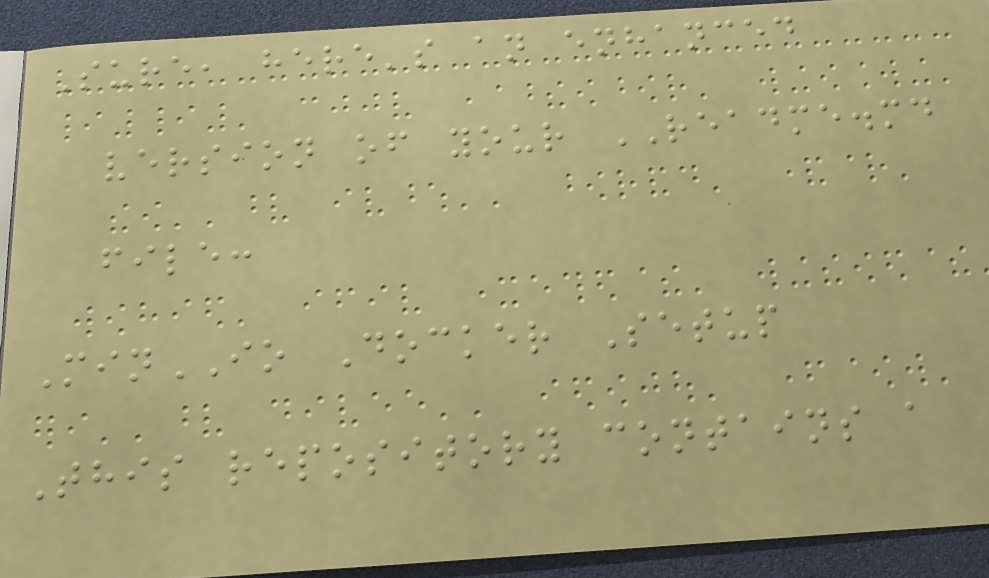Sure, here's an enhanced
version of your README.md
file:
MinIO Docker Setup
This repository contains a
